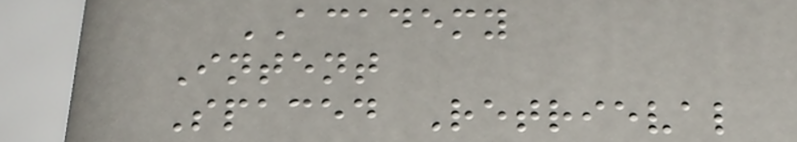ACADEMY
Intent
Spaced Retrieval
